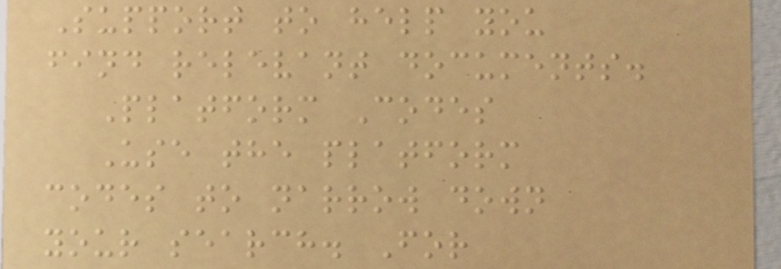Support to help you
find relevant documents.
Platform Codes
Use the platform
codes to narrow down
your search. For
